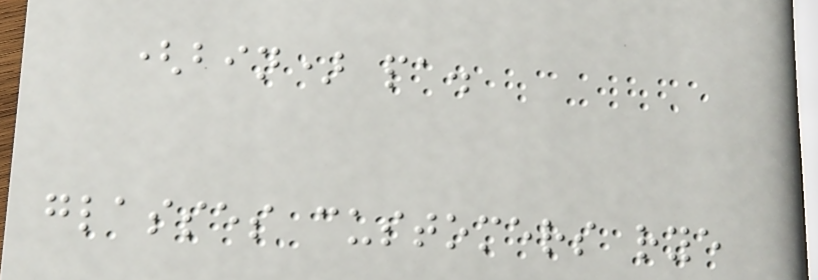(bin) pa.
glasses customers rye
